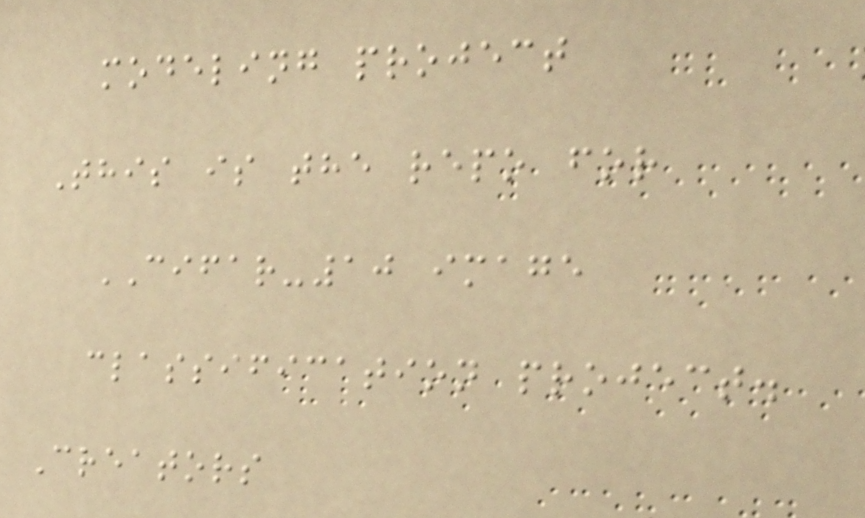modeling project
This is the repo for
CIFAR-10 image
classification project.
Creators
